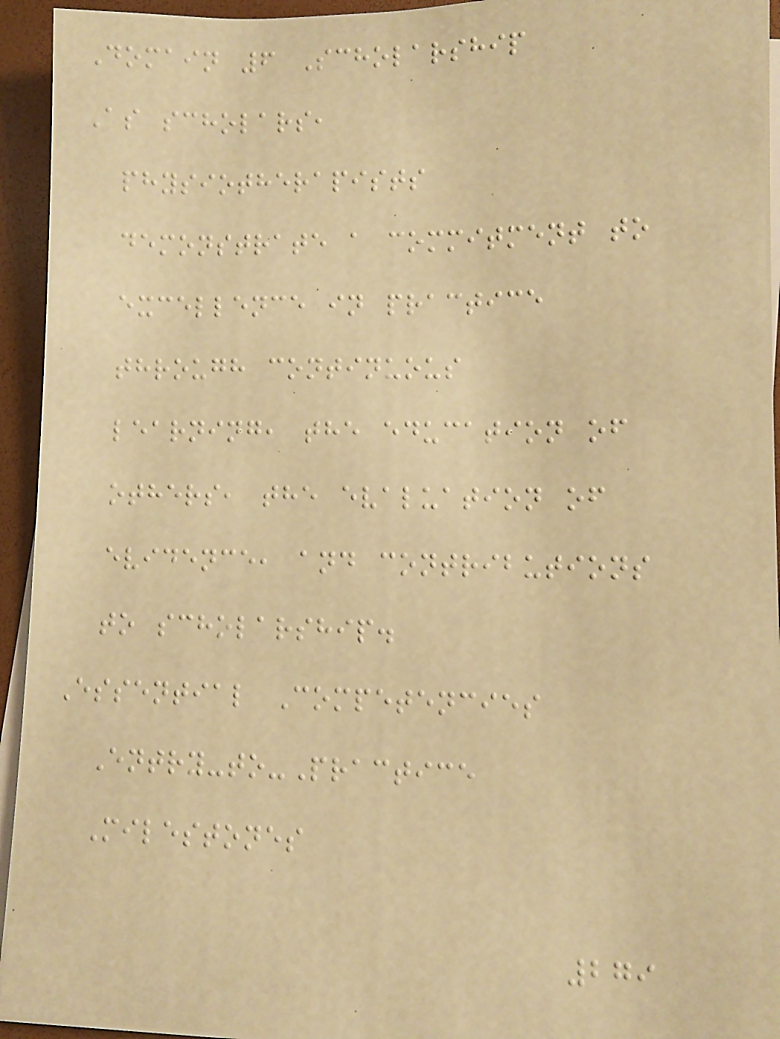Domain 6 Scholarship
As scholars,
physiotherapists
demonstrate a commitment to
excellence in practice
through continuous
learning, the education of
others, the evaluation of
evidence, and contributions
to scholarship.
Essential Competencies
Entry-to-Practice
Milestones
279
